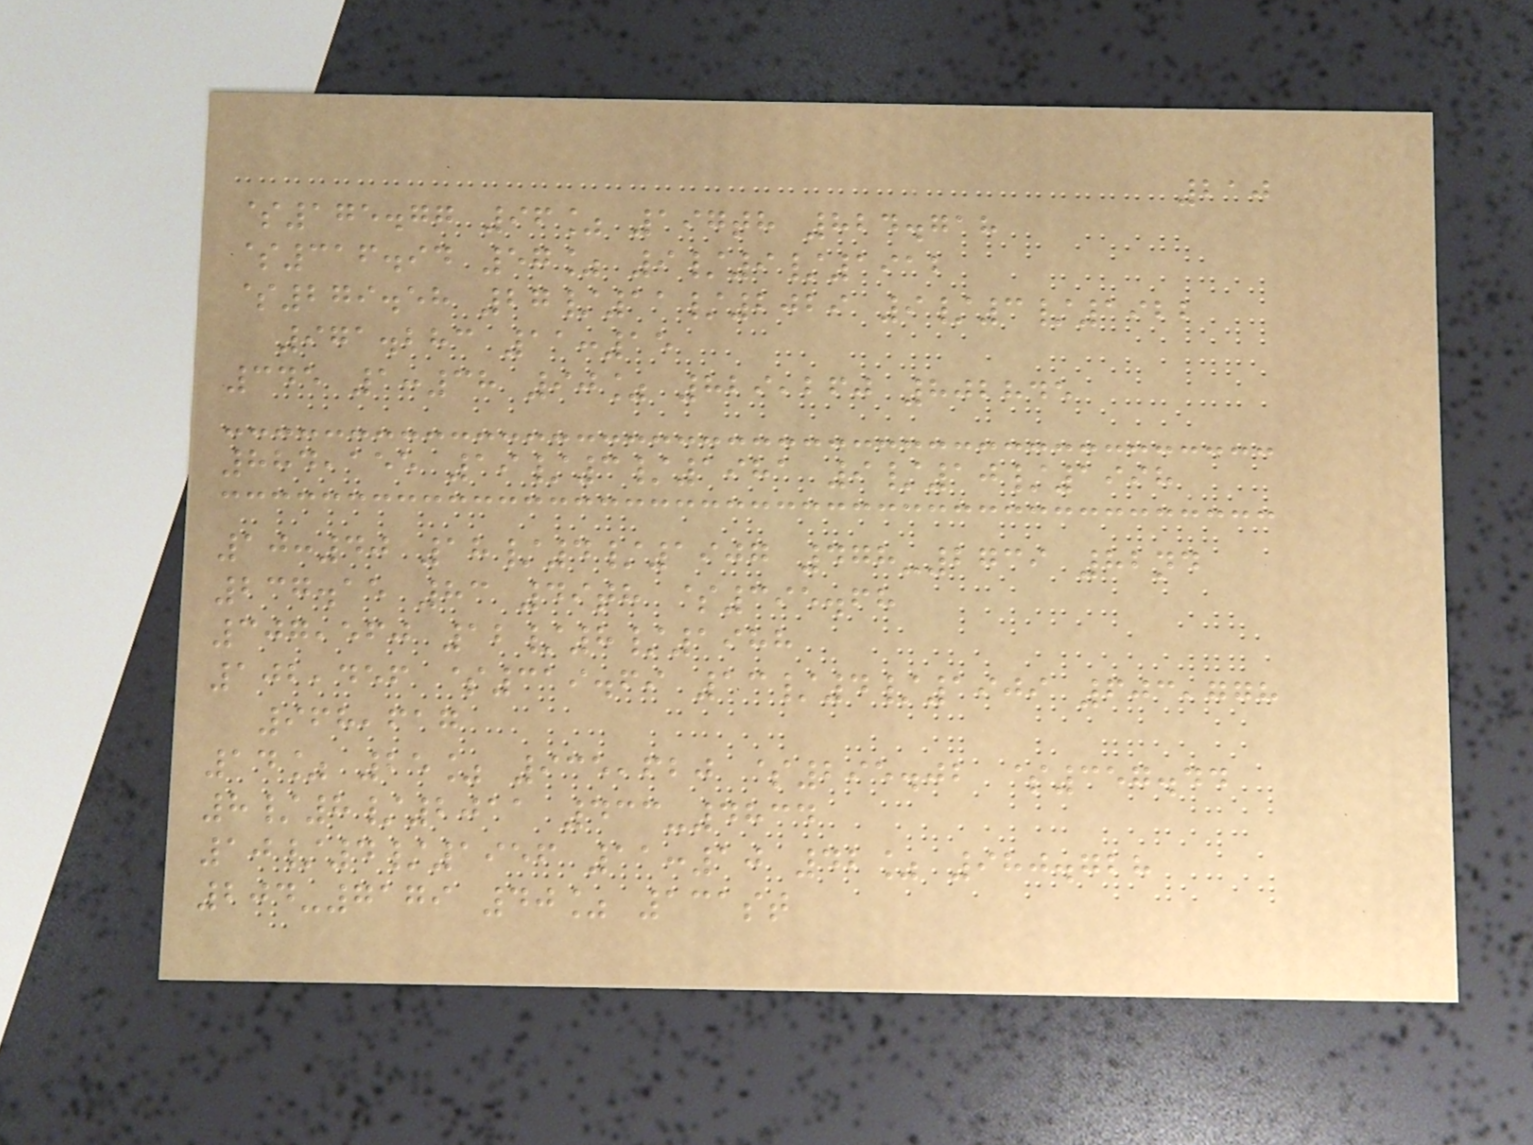210
$175.77 96% 197th 824.718
$316.94 57% 9/9/1912
$279.58 27/11/2029 9/3/1922
971.283 11:15
345 1:38 90% 829,260 802845
884,155 19/3/1981 9/10/1998
10:40 18/4/1907 478-2739 82nd
237.15 83 49th $395.68
307,560 12/8/1988
102,456 $319.69 13/4/1909 603,778
968,617
14% 25% 935,620 $295.02 $357.44
8/8/2011 433-4834
10/4/1956 11:10 42% 980.728
204-7179 40% 131st
